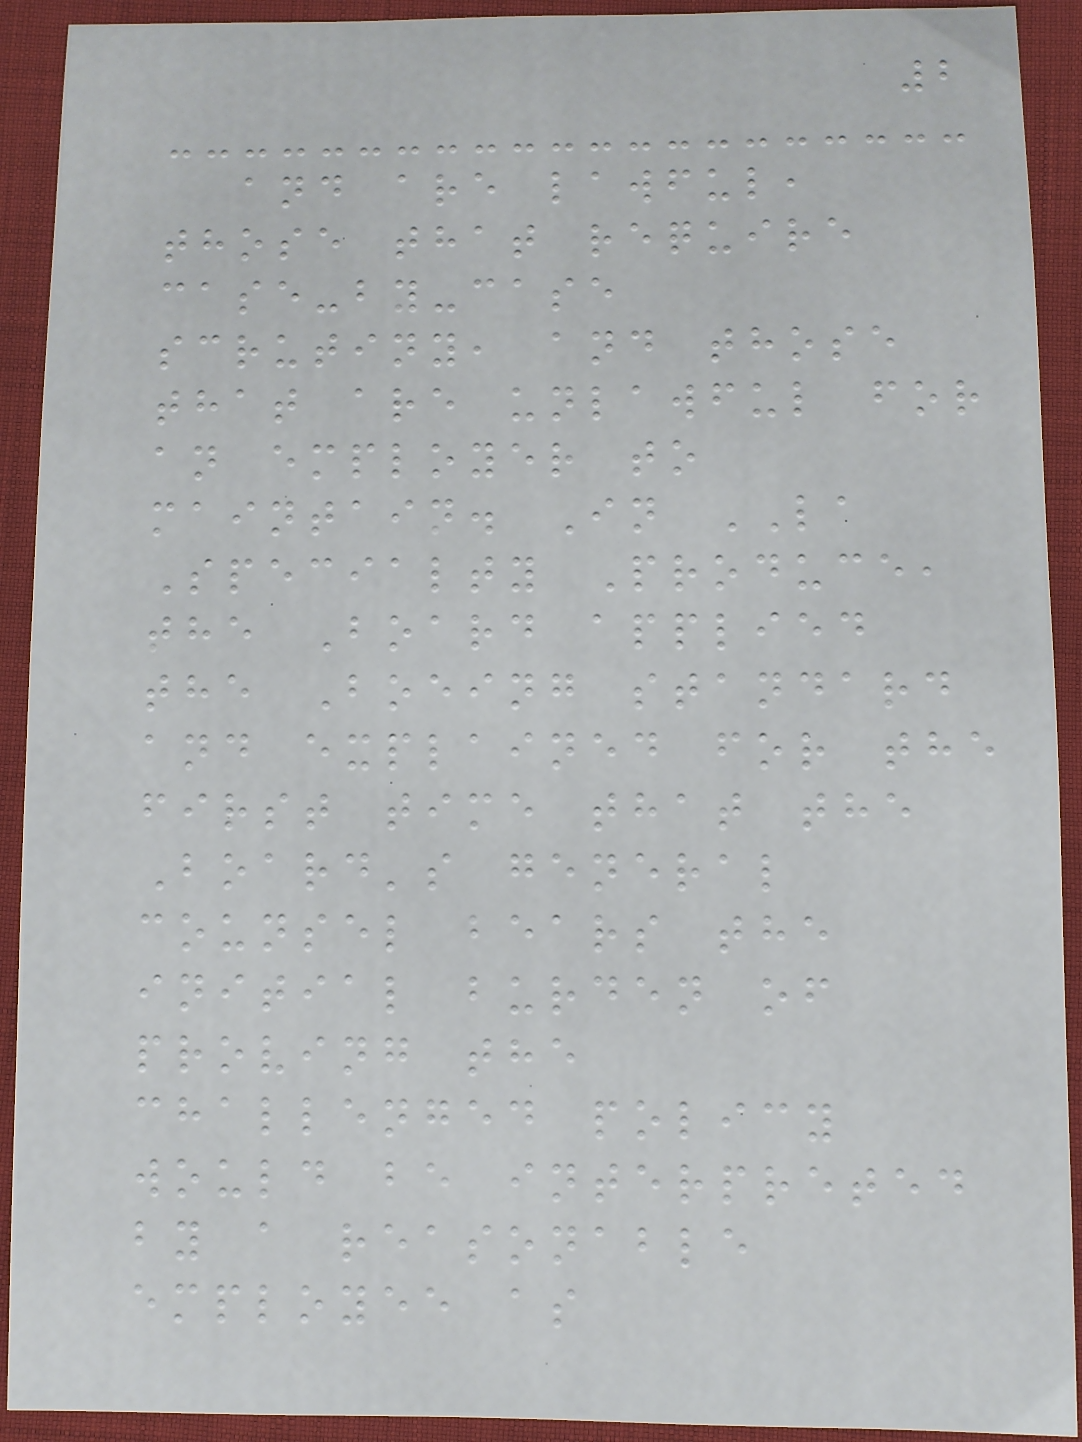2
and are lawful,
those that require
case-by-case
scrutiny, and those
that are unlawful for
an employer to
maintain. In LA
Specialty Produce,
the Board applied
the Boeing standard
and explained for the
first time that the
Board's general
counsel bears the
initial burden of
proving the
challenged policy
would be interpreted
by a reasonable
employee as
